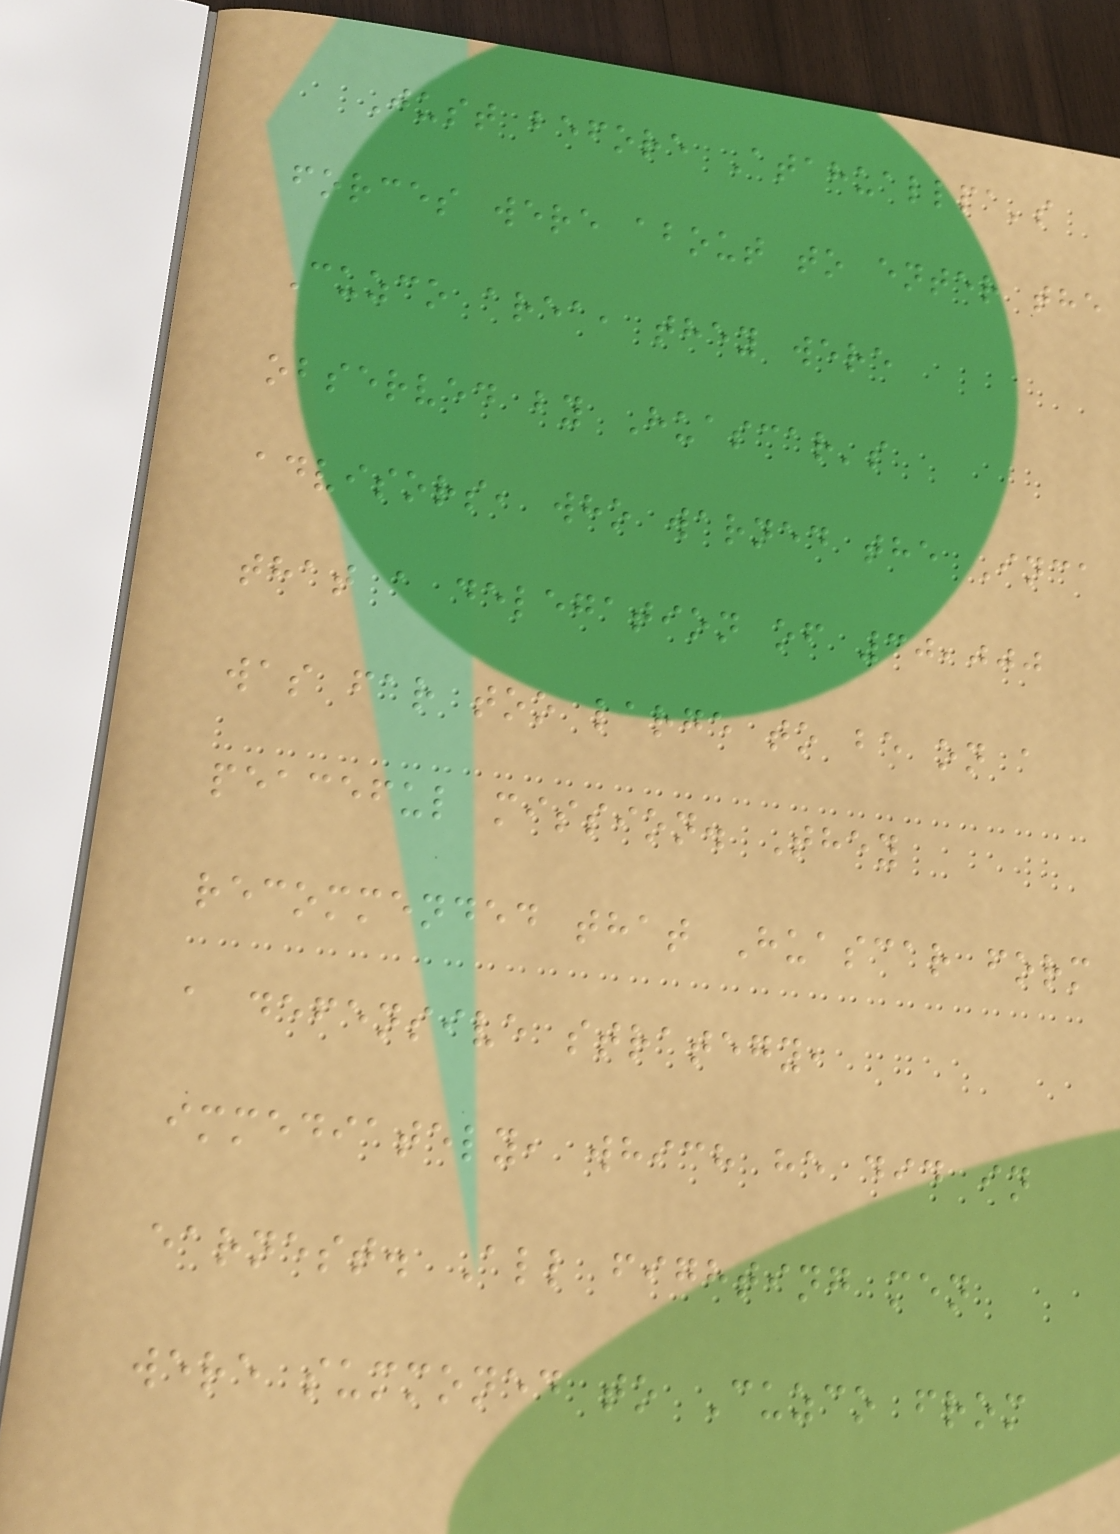Just before Atahuallpa's
forces were about to enter the
Cuzco area, they were
observed by Huascar's
advisors, who warned the Inca
that a delegation of 30,000
was far too large to be on a
peaceful mission. They
recommended that Huascar form
a defensive strategy,
immediately, which he did in
earnest. All fighting men
were summoned to Cuzco from
